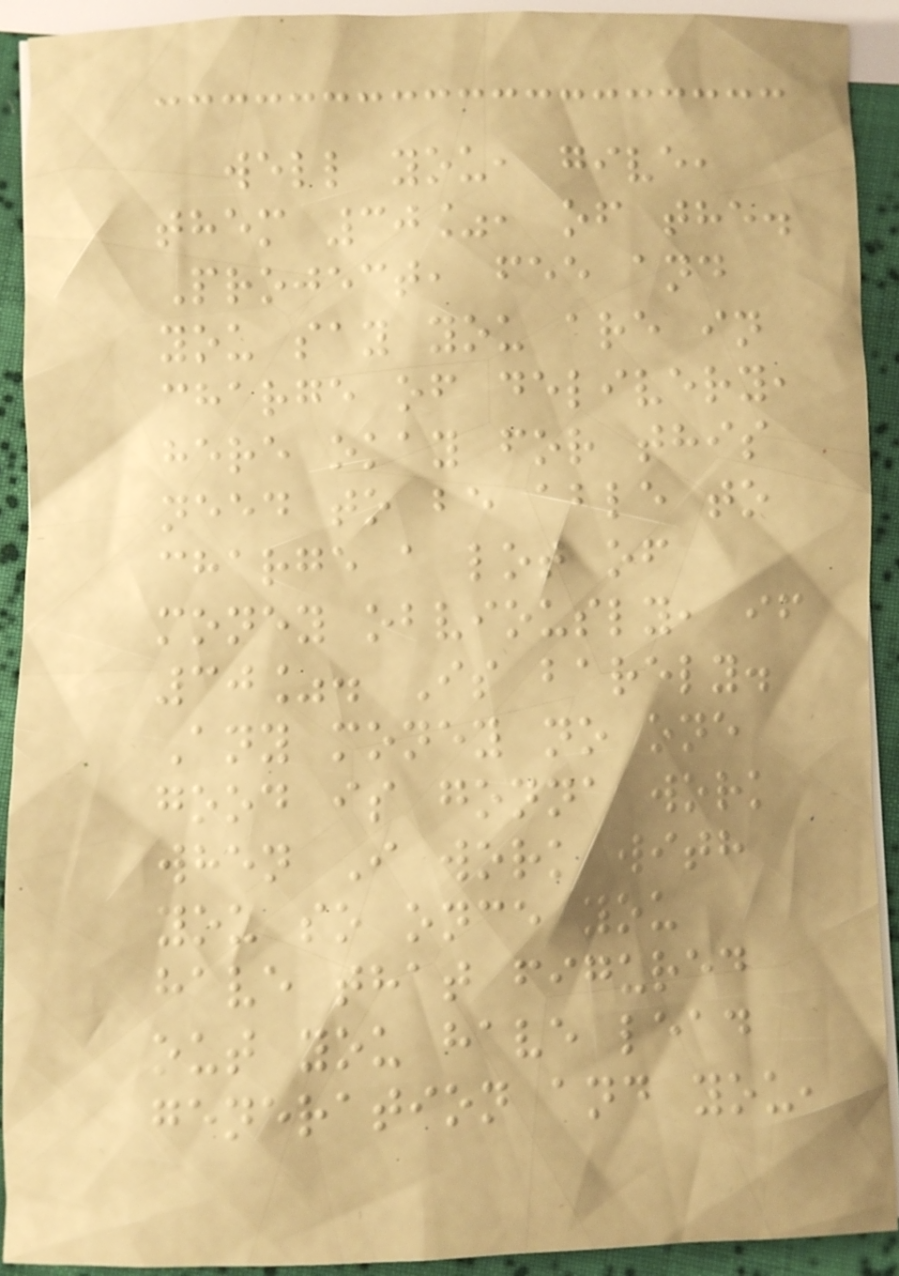well you, give,
them 30%, of the.
Project, fee and
you say you are in
charge of delivery,
here okay for this
need to be able to
charge a lot of
money obviously, if
30%. Is barely.
Any money no one
good is gonna work
when I work with
you so once you
have that figured
out you have lead
generation and you,
